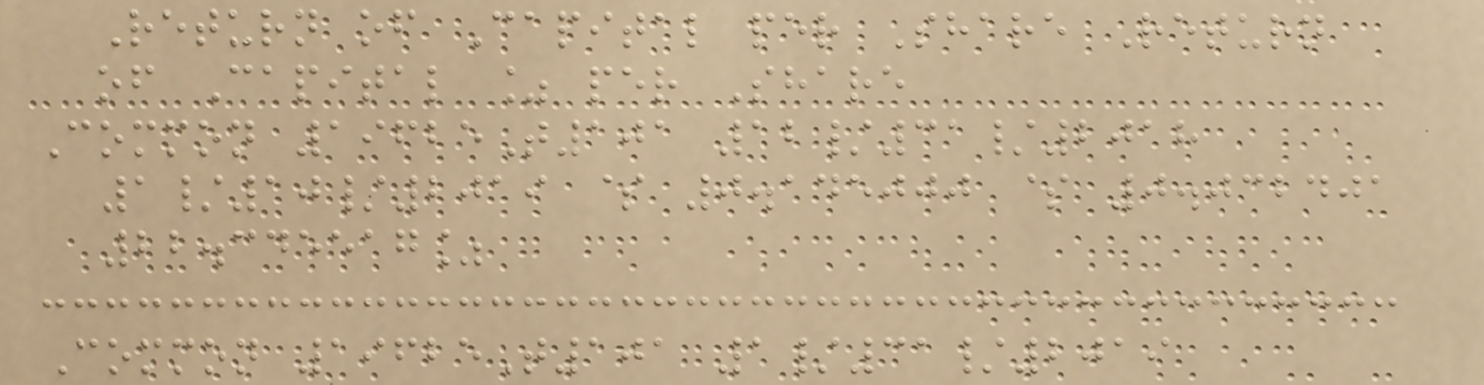Return of Capital per Share Return
of Capital % per Share
Common 19625T101 12/31/2018
1/10/2019 $ 0.145000 $ 0.032401
22.345517%
Common 19625T101 1/31/2019
